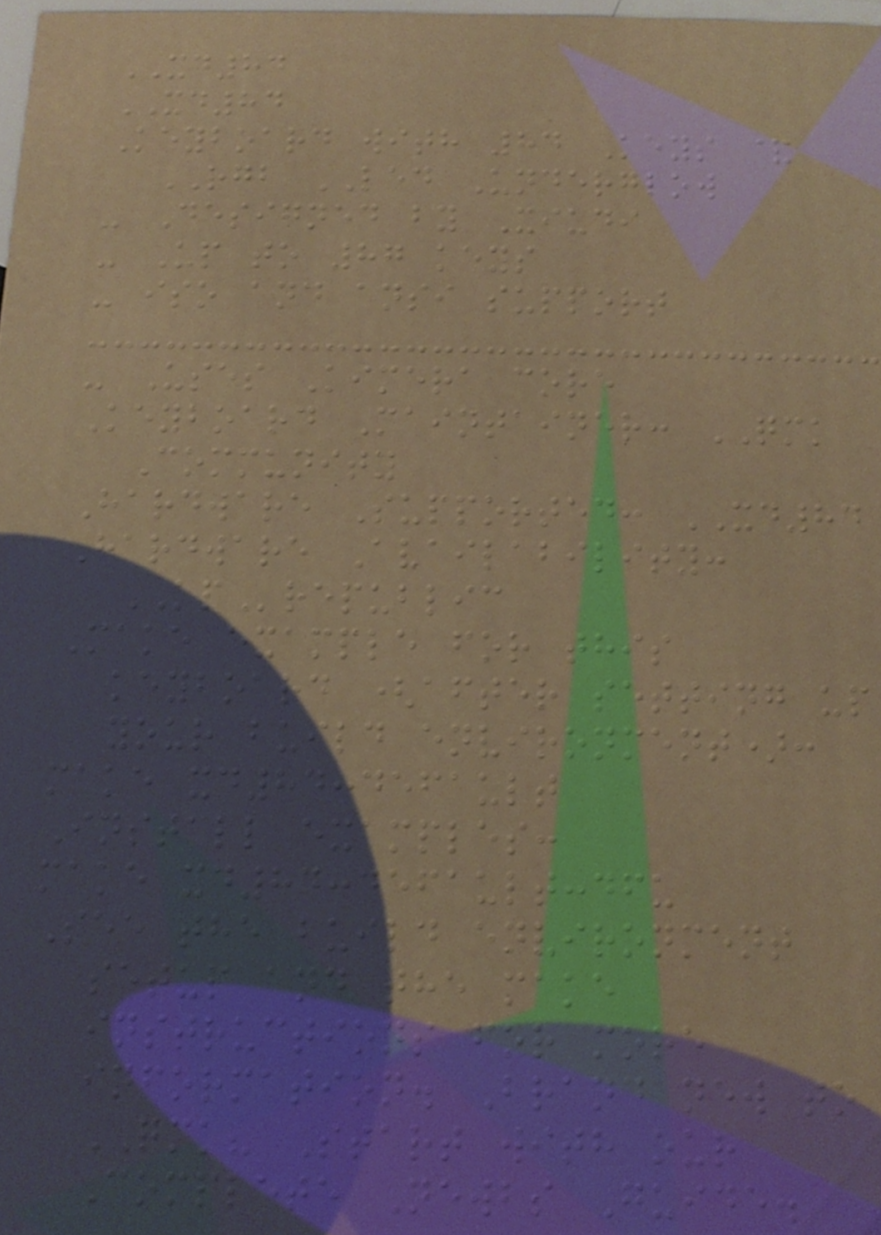XD84
XD84
Keyboard with 84 Keys &
RGB LED Underglow
- Designed by Xiudi
- Up to 87 keys
- iso and ansi support
- Uses Kimera core
Keyboard Maintainer: QMK
Community
Hardware Supported: XD84
Hardware Availability:
KPrepublic
Make example for this
keyboard (after setting up
your build environment):
make xd84:default
Install examples:
make xd84:default:dfu
See the build environment
setup and the make
instructions for more
information. Brand new to
QMK? Start with our
Complete Newbs Guide.
